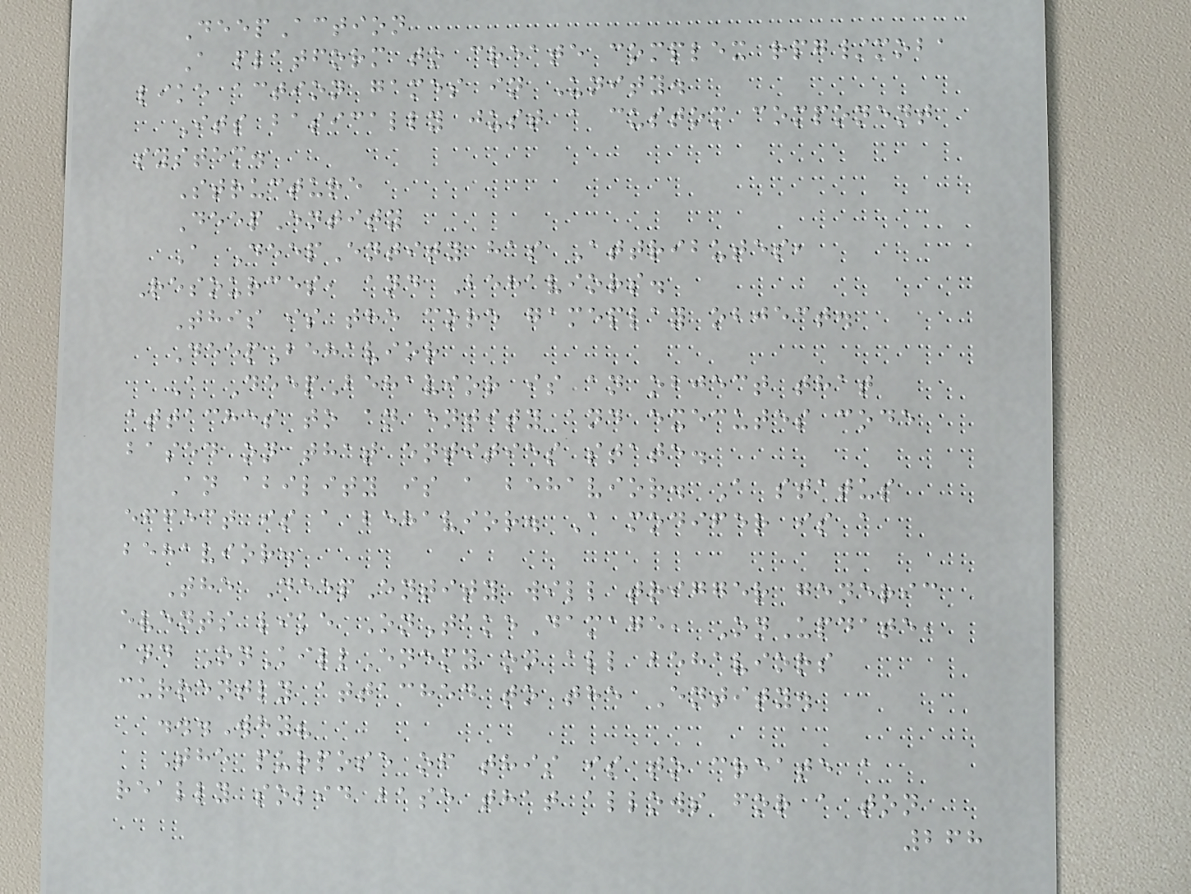DeepAction
A platform to create complex rpg/moba
like action games in Unity.
Its basically just a custom component
system.
Structure
DeepEntity
A DeepEntity has Attributes,
Resources, and Behaviors.
This is the core gameplay object.
DeepBehavior
A DeepBehavior is an object that
attaches to an entity and executes code
based on that entities state.
An ability is a behavior. A status
effect is a behavior. A modifer is a
behavior.
The DeepEntity will trigger generic
events like OnTakeDamage, OnUpdate,
and OnKillEnemy on all behaviors
currently attached to the Entity.
...Why?
The purpose of this is to create a
really solid base that allows for a ton
268
